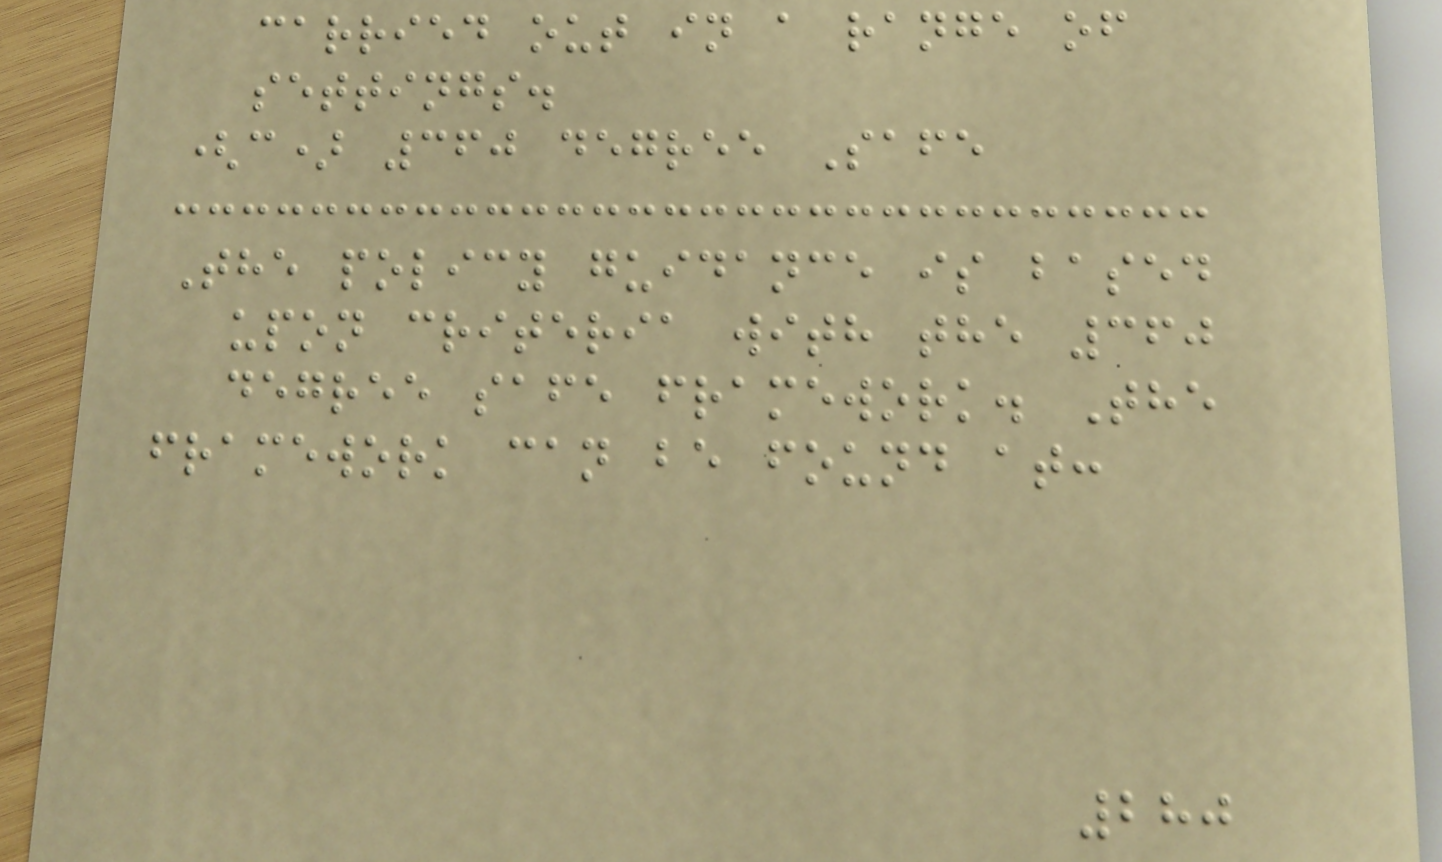carried out in a range of
settings.
(c) 360 degree Safe
The policy guidance is based
upon criteria with the 360
degree safe framework. The
framework can be found at:
280
